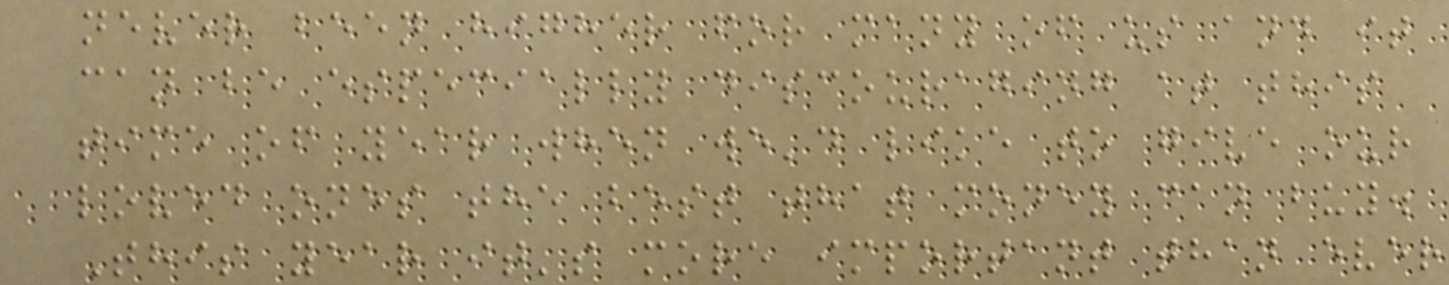never been higher for many of us and it
can be especially discouraging at this
time of year when we'd like to give our
loved ones the best that money can buy.
This year it's more important than ever
